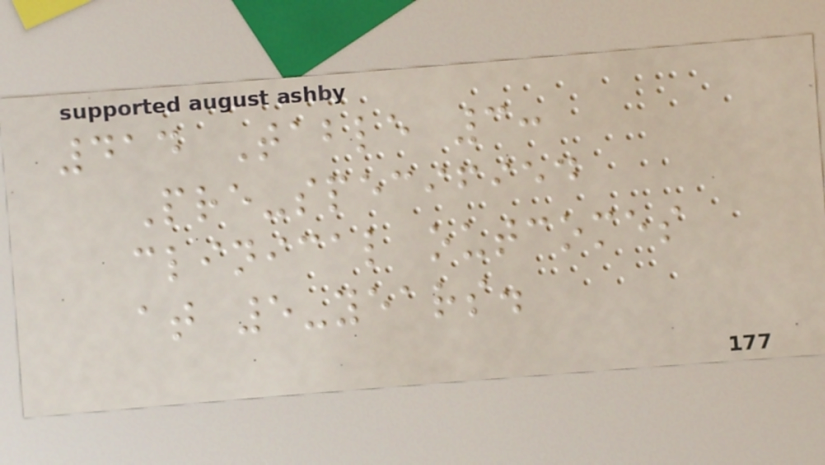414 Table 3:
Pre-specified
clinical outcomes
at 5-years.
